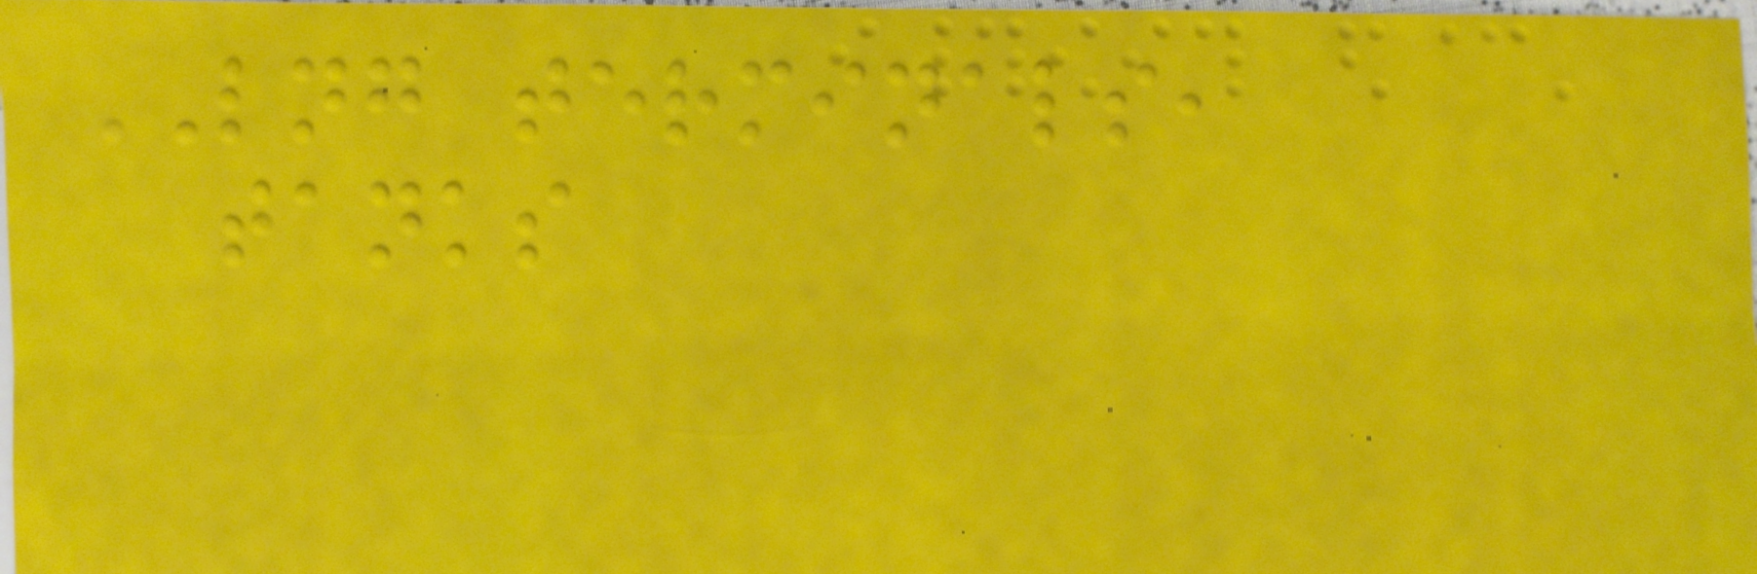LNG terminals,
tanks
